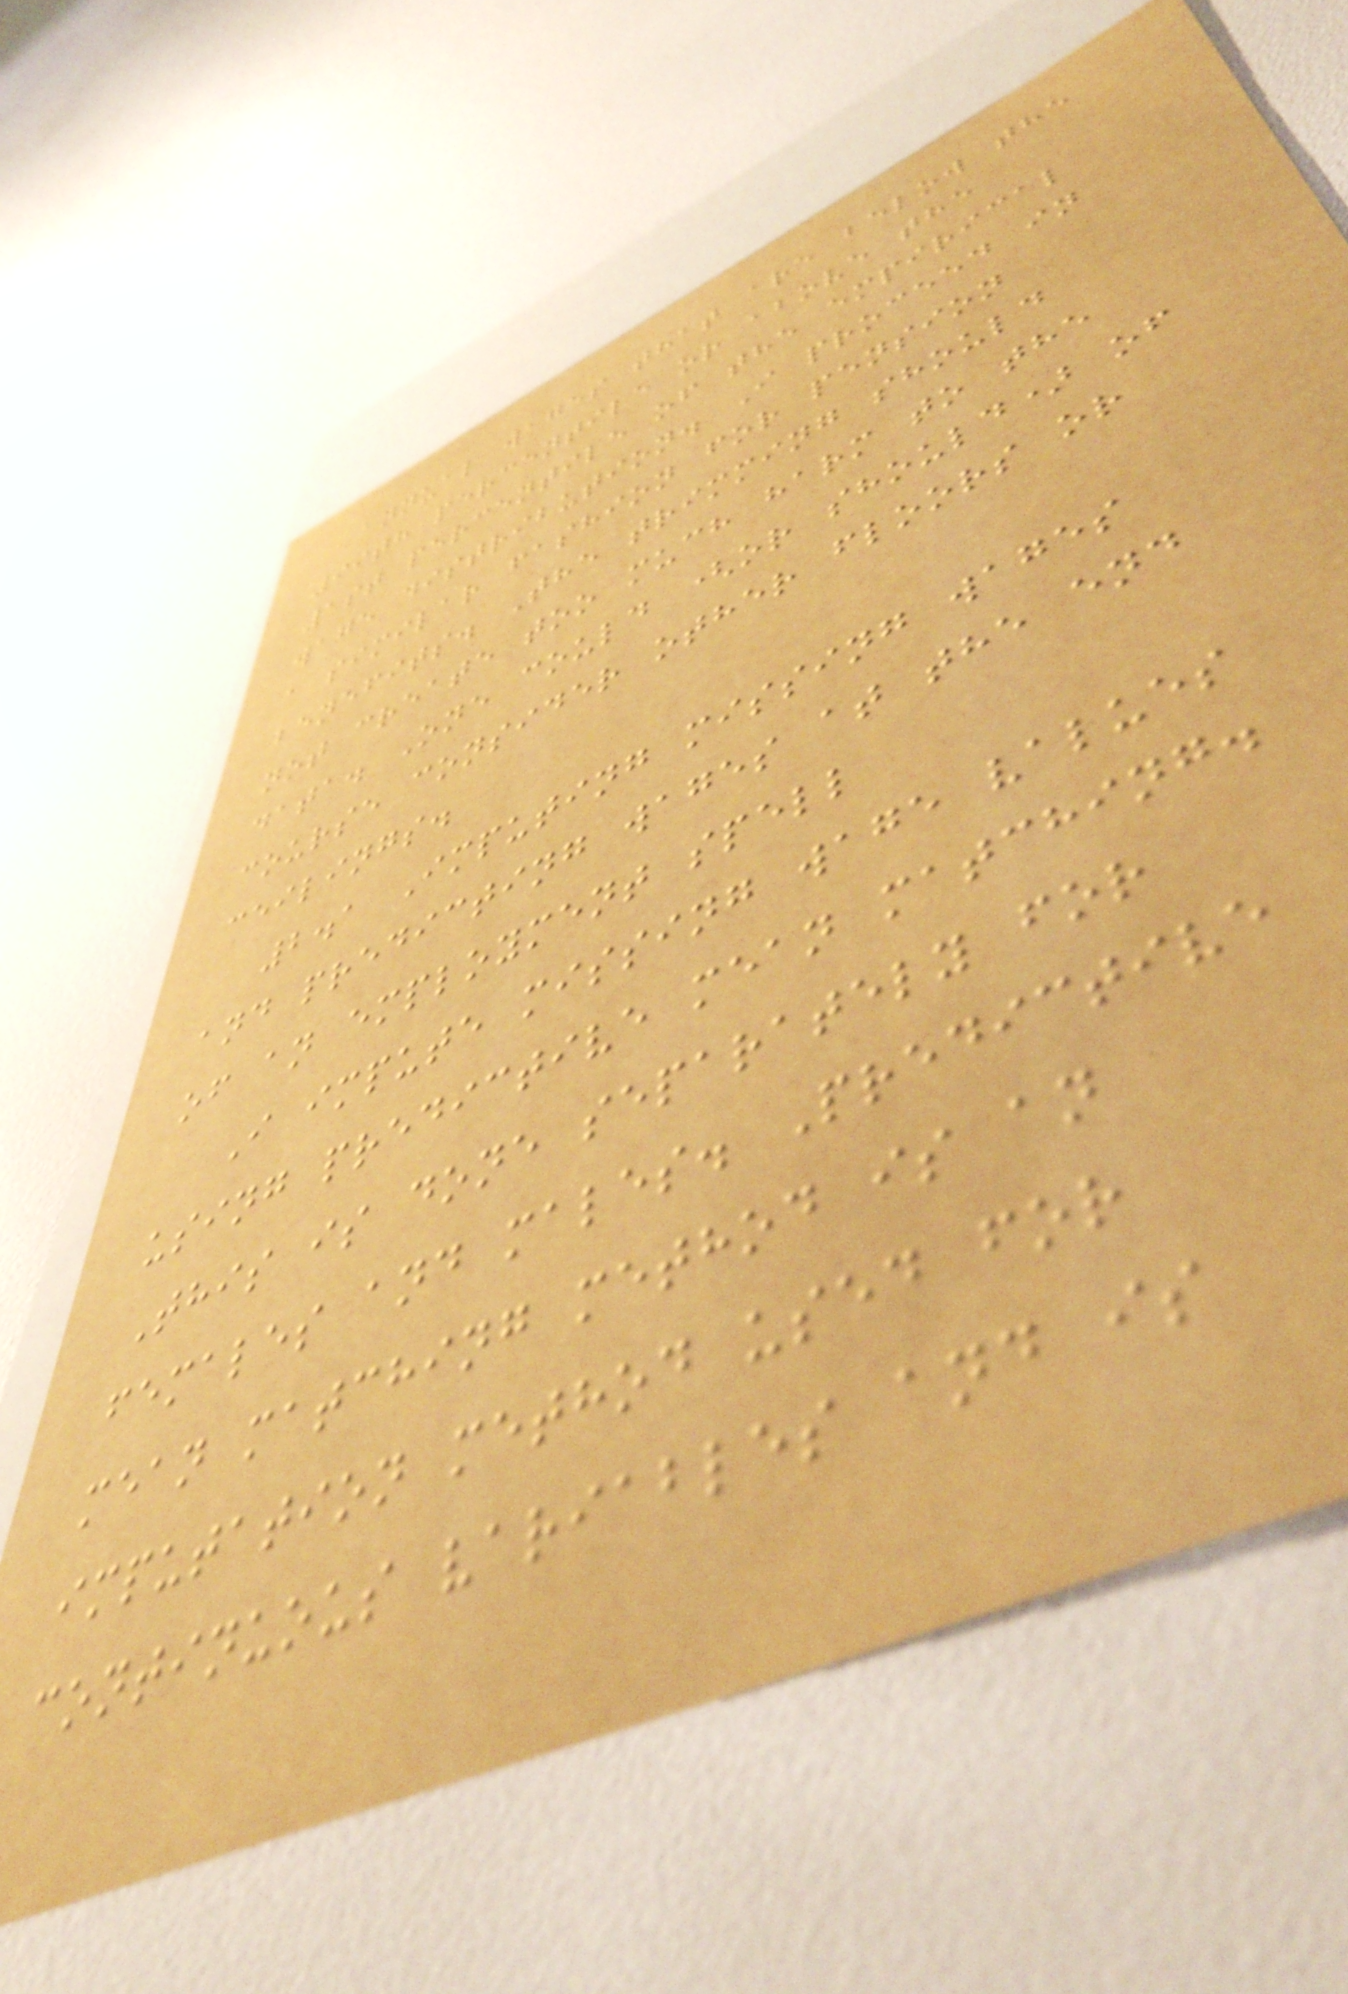annual wages that are below the
99th percentile or above the
1st percentile of the empirical
wage distribution. I proceed in
a similar fashion for pension
benefits. The trimming should
not create too much harm to the
data. One could (or should) of
course consider other floors or
ceilings.
2.1 Imputing missing wages
and predicting wages at the end
of an employment spell
I impute missing wage values
using predictive mean matching.
This is done separately for
females and males. Predictive
mean matching method is an
imputation method used for
continuous variables and is
